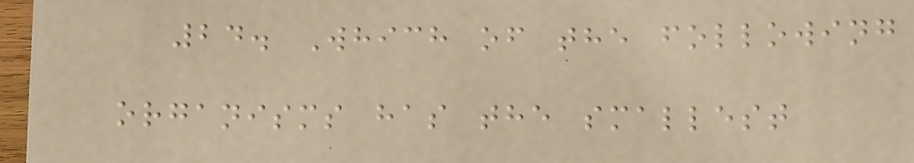24. Which of the following
organisms has the smallest
